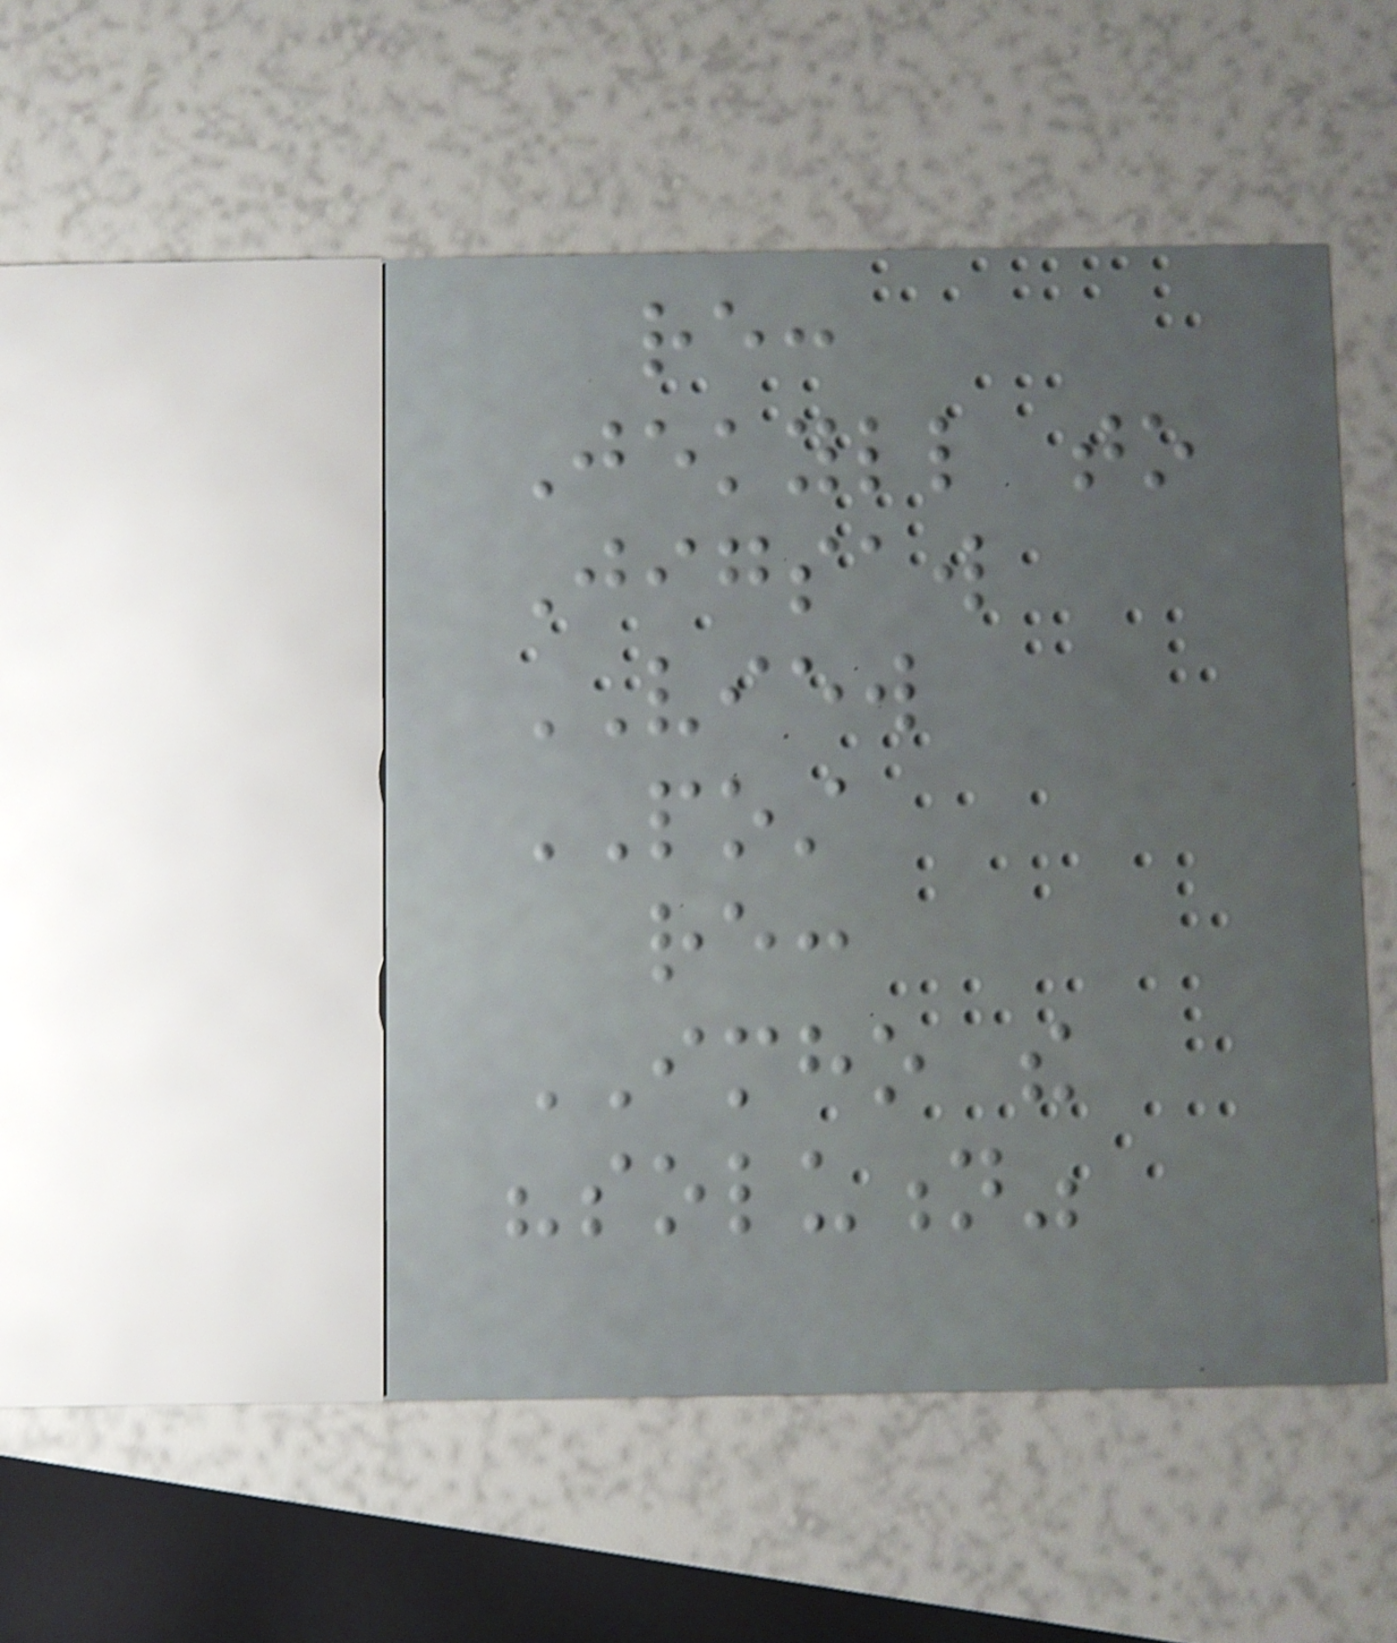re:
Jekyll to
Jigsaw
VIEW
POST
re:
IMHO the
"solution"
